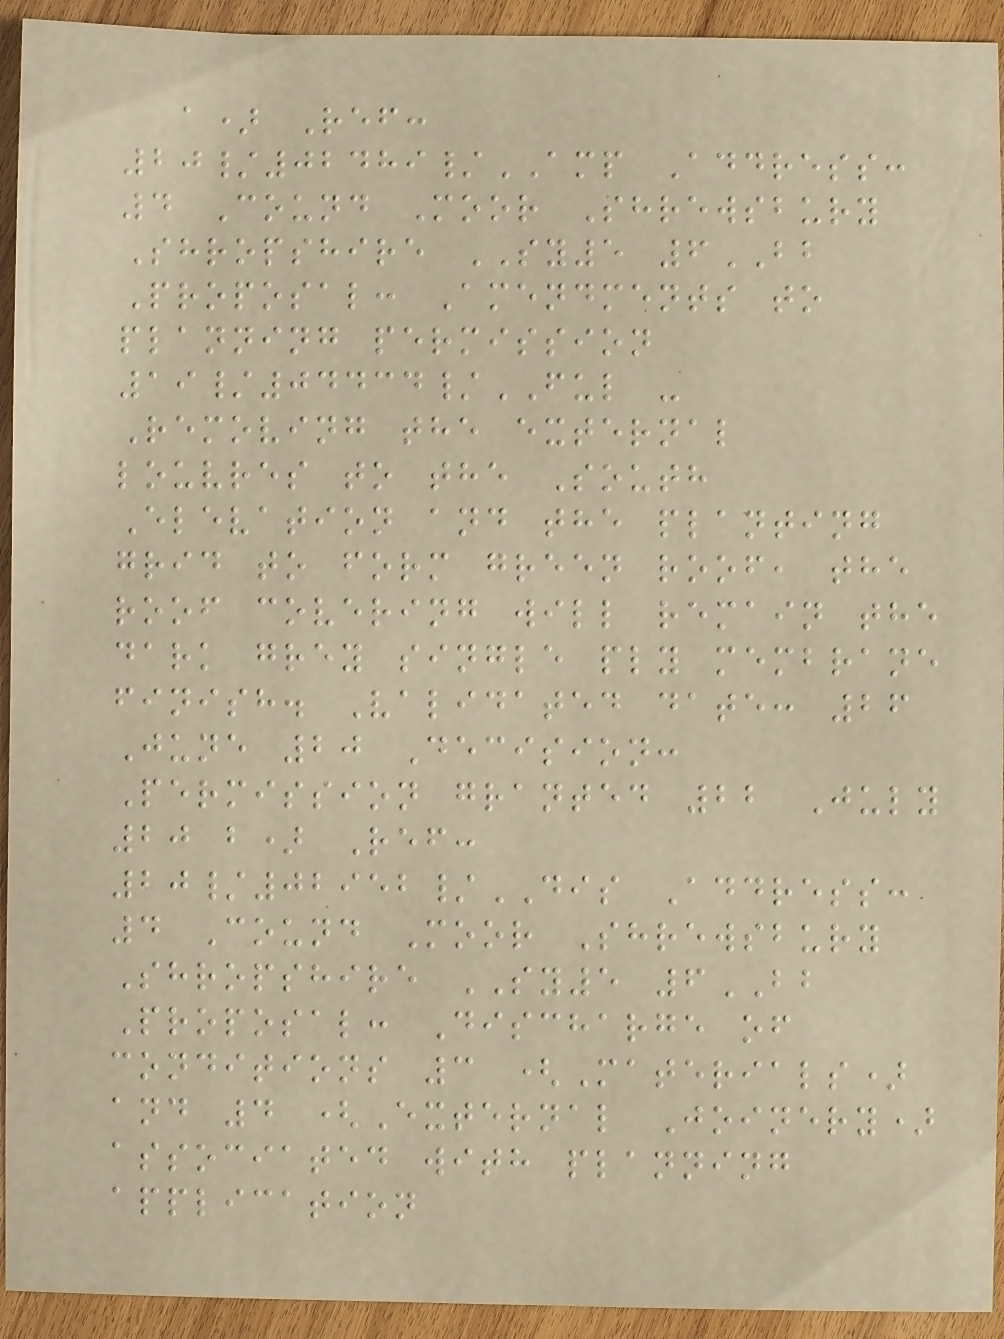a) Ref:
20/02489/AMP Address:
4 Cound Moor Shrewsbury
Shropshire SY5 6BB
Proposal: Amendments to
planning permission
19/04434/FUL -
Removing the external
louvres to the South
Elevation and the planting
grid to form green roof, the
roof covering will remain the
dark grey single ply membrane
finish. Validated date: 26
June 20 Decision:
Permission granted 22 July
20 b) Ref:
20/02952/DIS Address:
4 Cound Moor Shrewsbury
Shropshire SY5 6BB
Proposal: Discharge of
conditions 3 (Materials)
and 4 (External Joinery)
associated with planning
application
